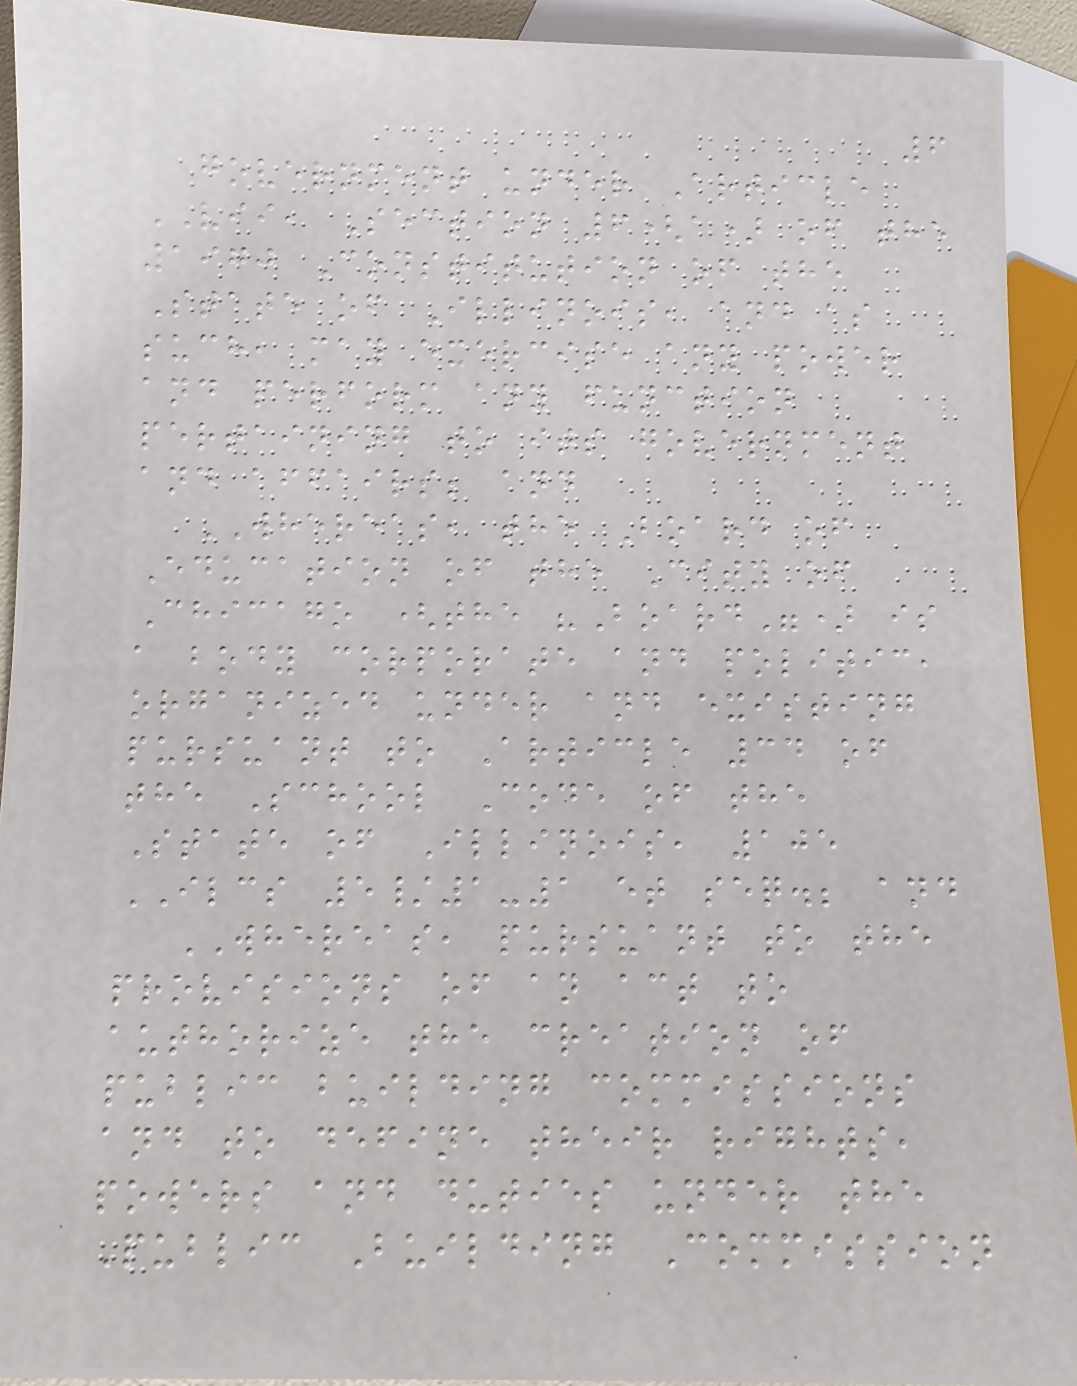6
government under Article
VII, Section 6(a) of the
1970 Constitution of the
State of Illinois, and as
such, may exercise any power
and perform any function
pertaining to its government
and affairs; and
WHEREAS, the Board of
Education of the City of
Chicago (the "Board") is
a body corporate and politic,
organized under and existing
pursuant to Article 34 of
the School Code of the
State of Illinois, 105
ILCS 5/1-1 et seq.; and
WHEREAS, pursuant to the
provisions of an act to
authorize the creation of
public building commissions
and to define their rights,
powers and duties under the
Public Building Commission
